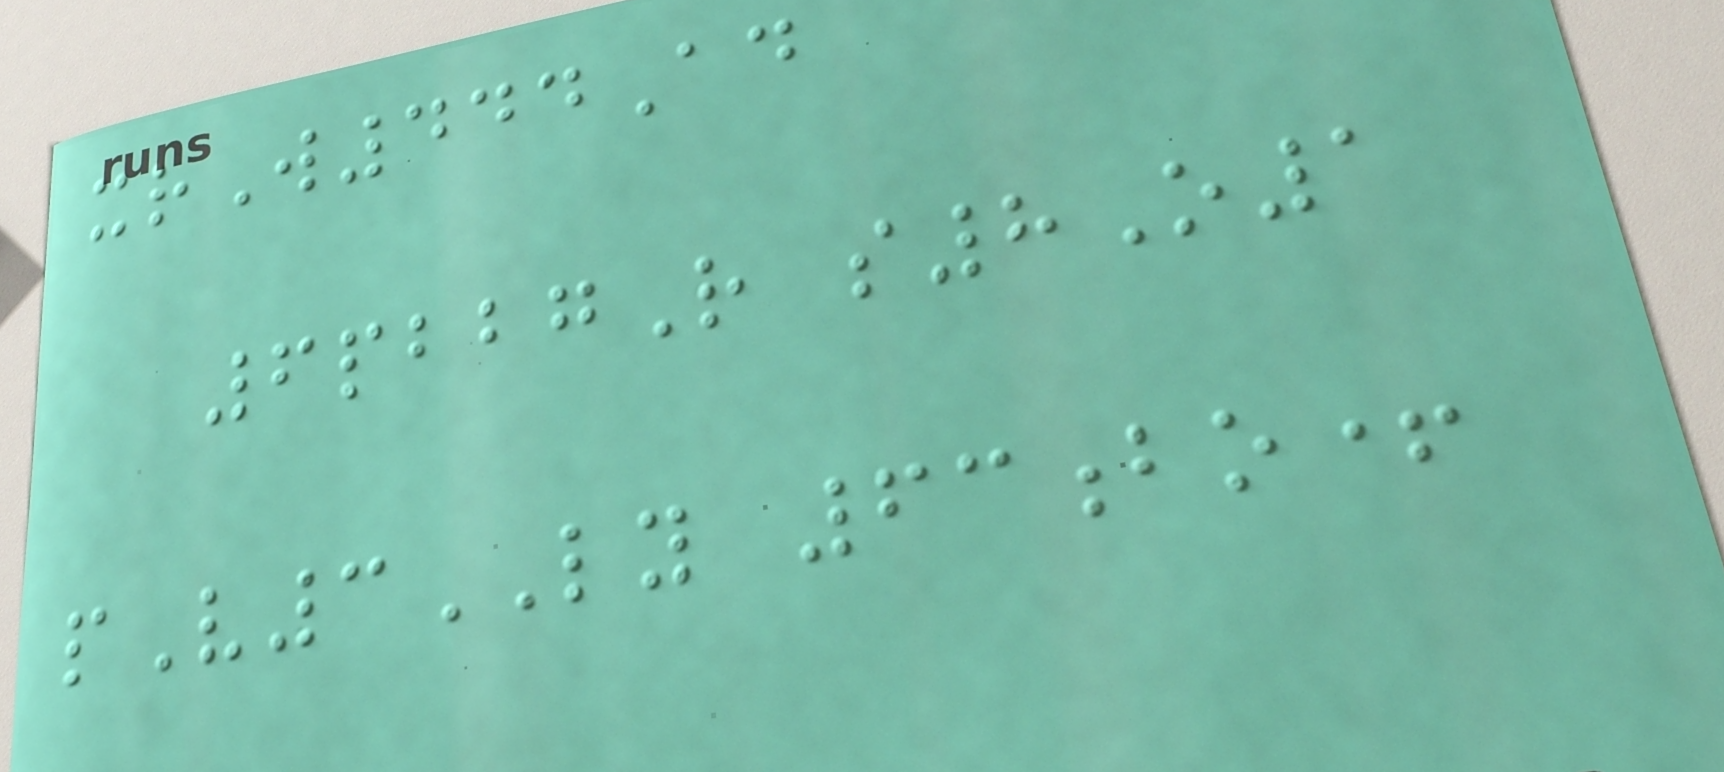xrW444Ad
6pbbgR s8O1
pV3LY 63bo+
